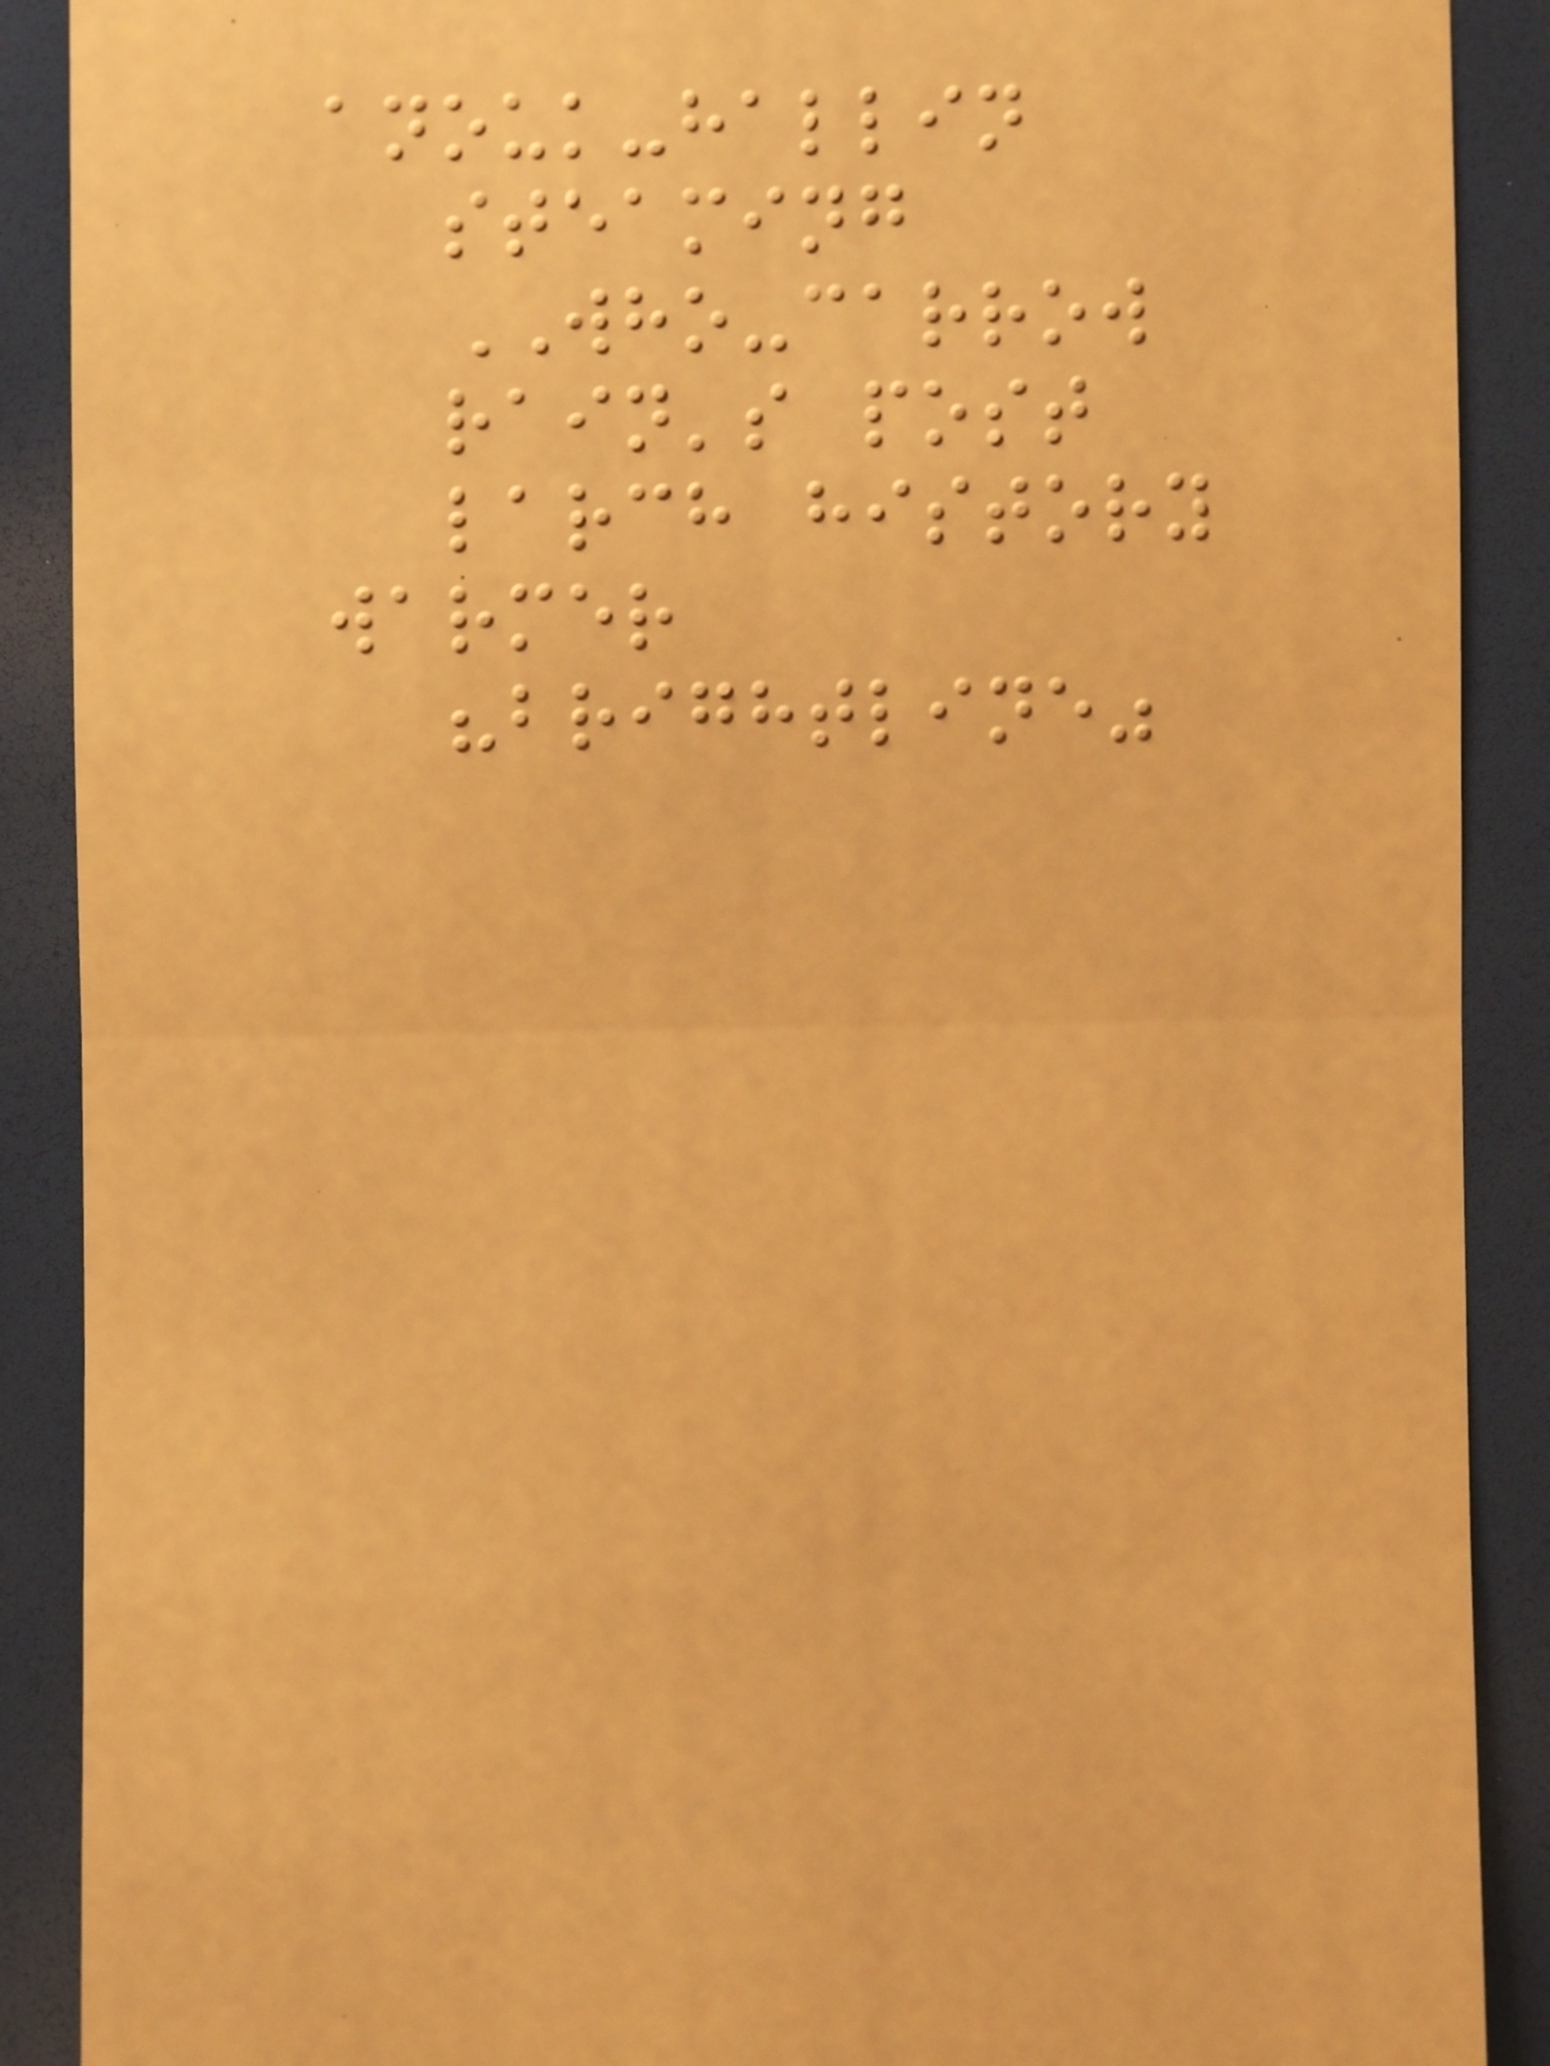anouk-hallin
steaming
WHO-carrow
rain's post
larch history
warmer
"brightline"
